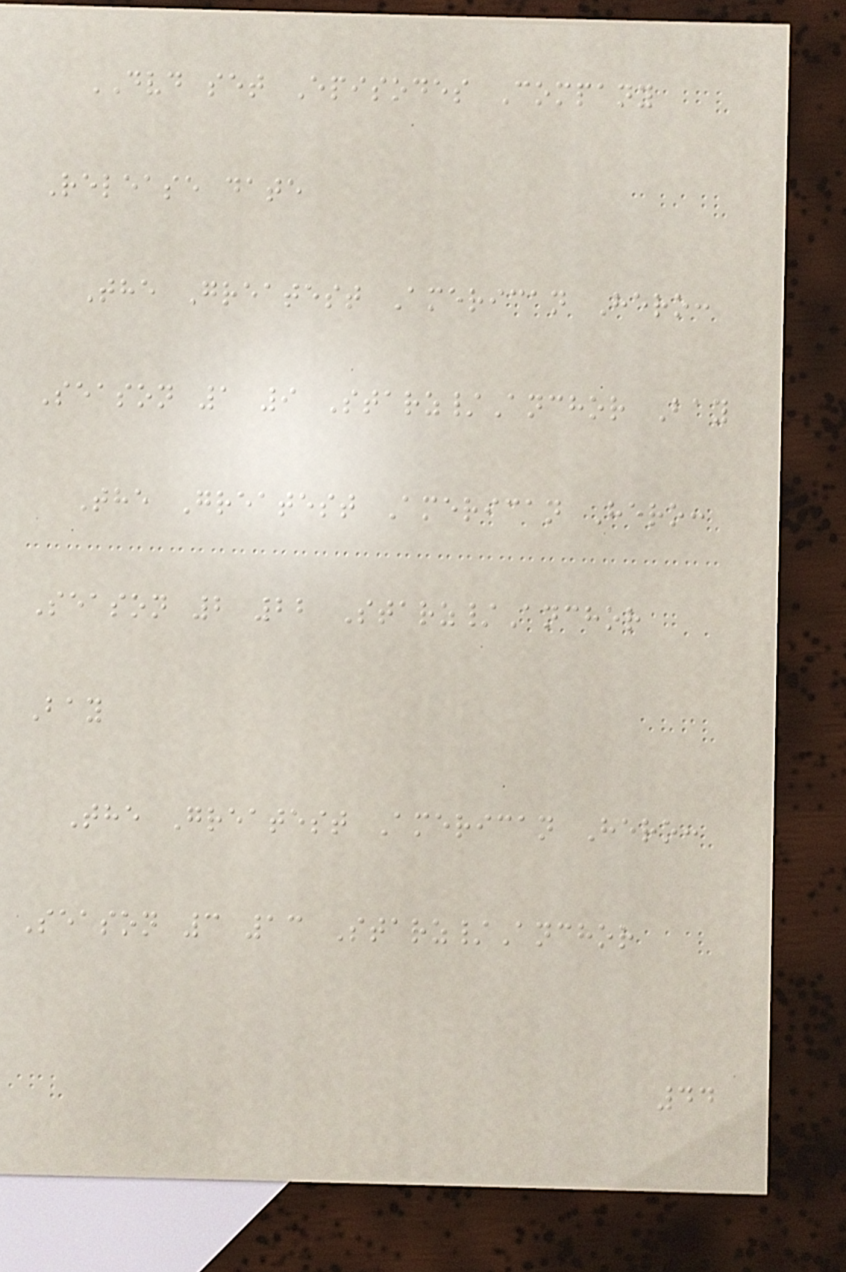DVD set Episodes Company
Release date
The Greatest American Hero:
Season 1 9 Starz/Anchor Bay
The Greatest American Hero:
Season 2 22 Starz/Anchor
Bay
The Greatest American Hero:
Season 3 13 Starz/Anchor
44
